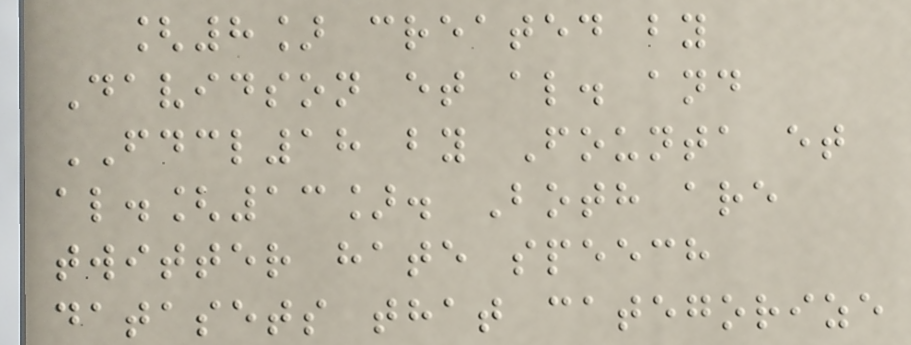[8] created by
Davidson et al. and
FDCL18 by Founta et
al.[13]. Both are
twitter hate speech
datasets that categorize
